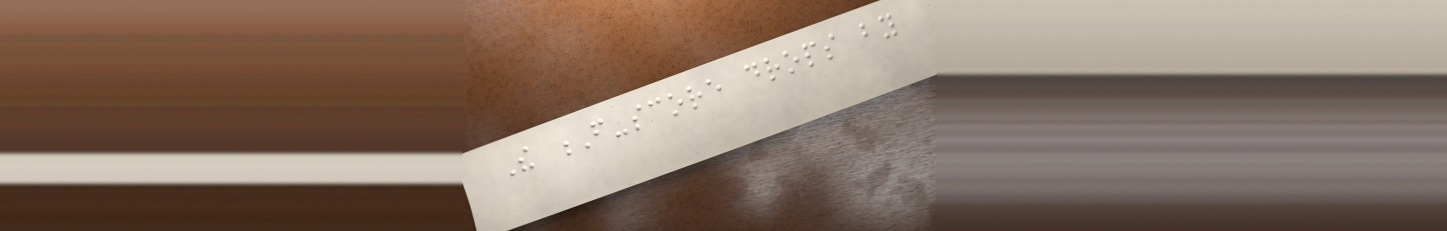The F-score drops by
